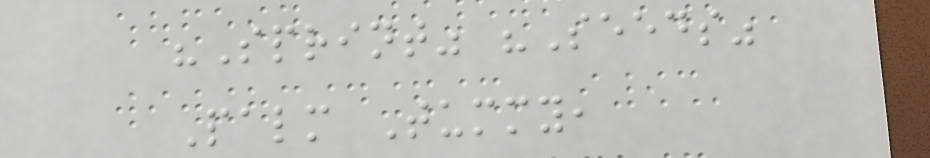"Sprint" "Seeds"
Palm Tummy,
